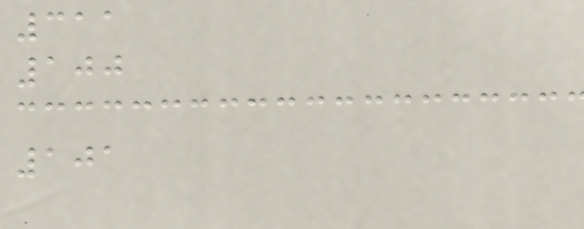311
100
101
